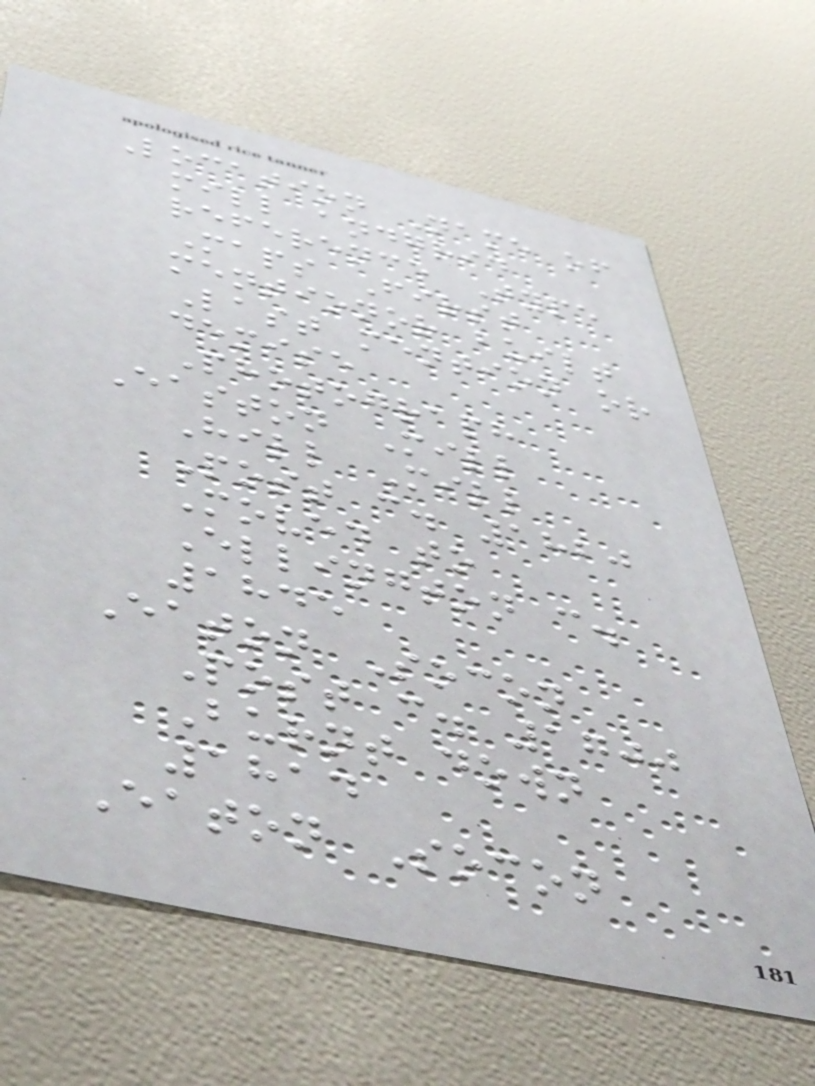Location Name of
mill andgrid
reference Type
Maps First
mentionor built
Last mention or
demise
Photograph
Easton Mill
Hill Mill
Post c. 1820
Moved to
Ellington c.
1845
Eaton Socon
Post c. 1700
Burnt down
1814
Eaton Socon
